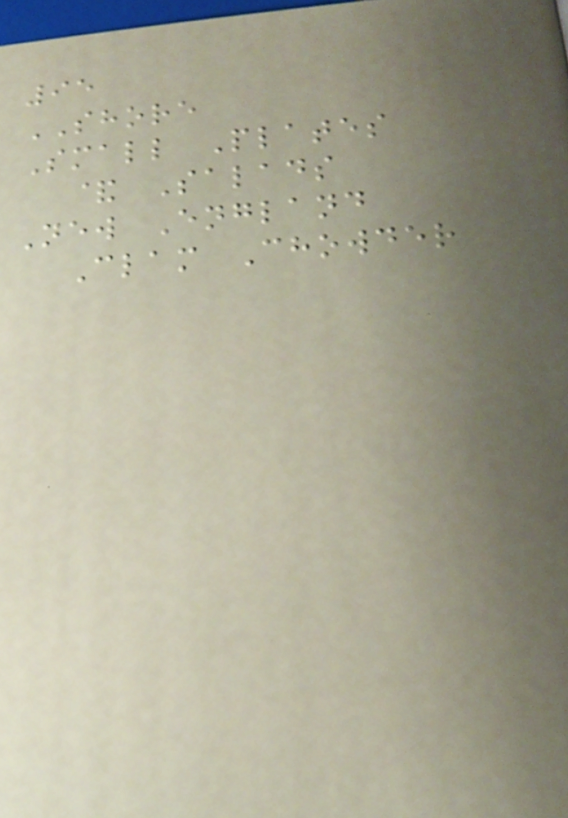95
SHORE
Small Plates
& Salads
New England
Clam Chowder
